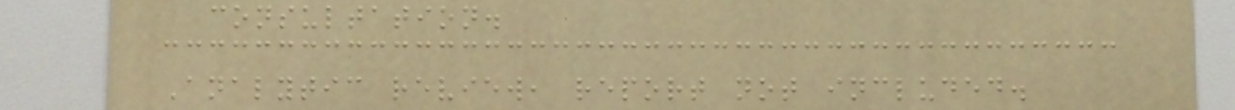consultation.
Analytic review, report not included.
